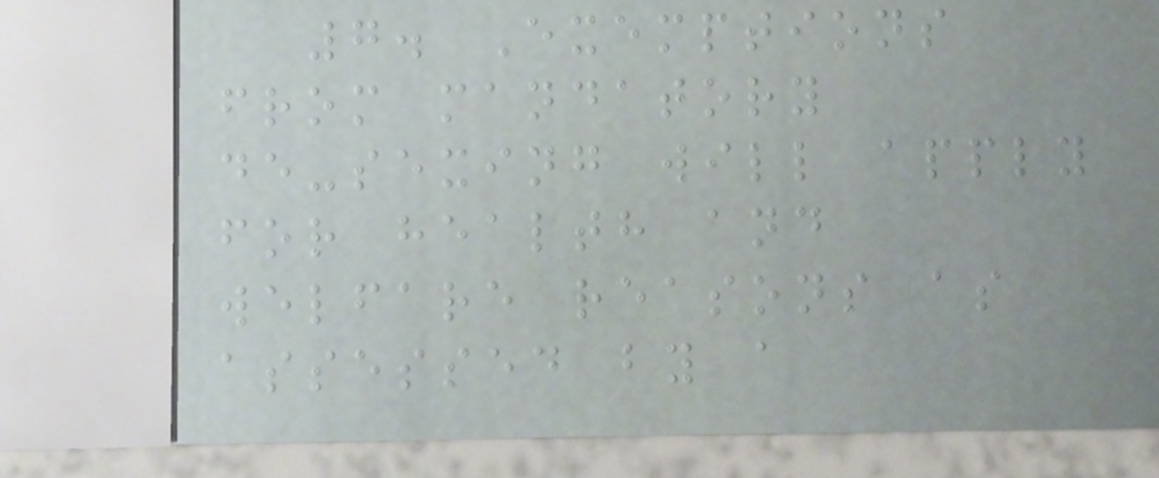7. Exemptions
from mandatory
de-sexing will apply
for health and
welfare reasons as
assessed by a
